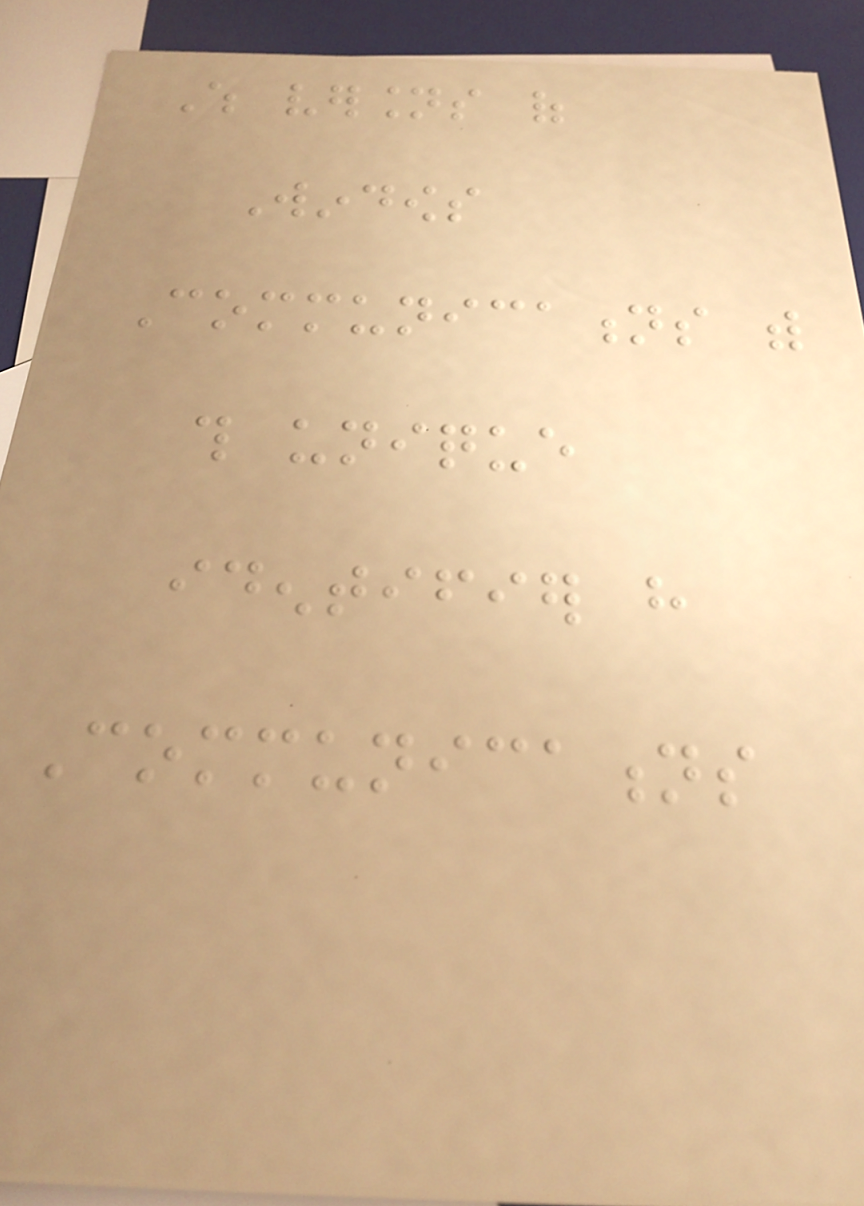Which versions of
Windows
Communications with
this unique
identifier have
Communications
